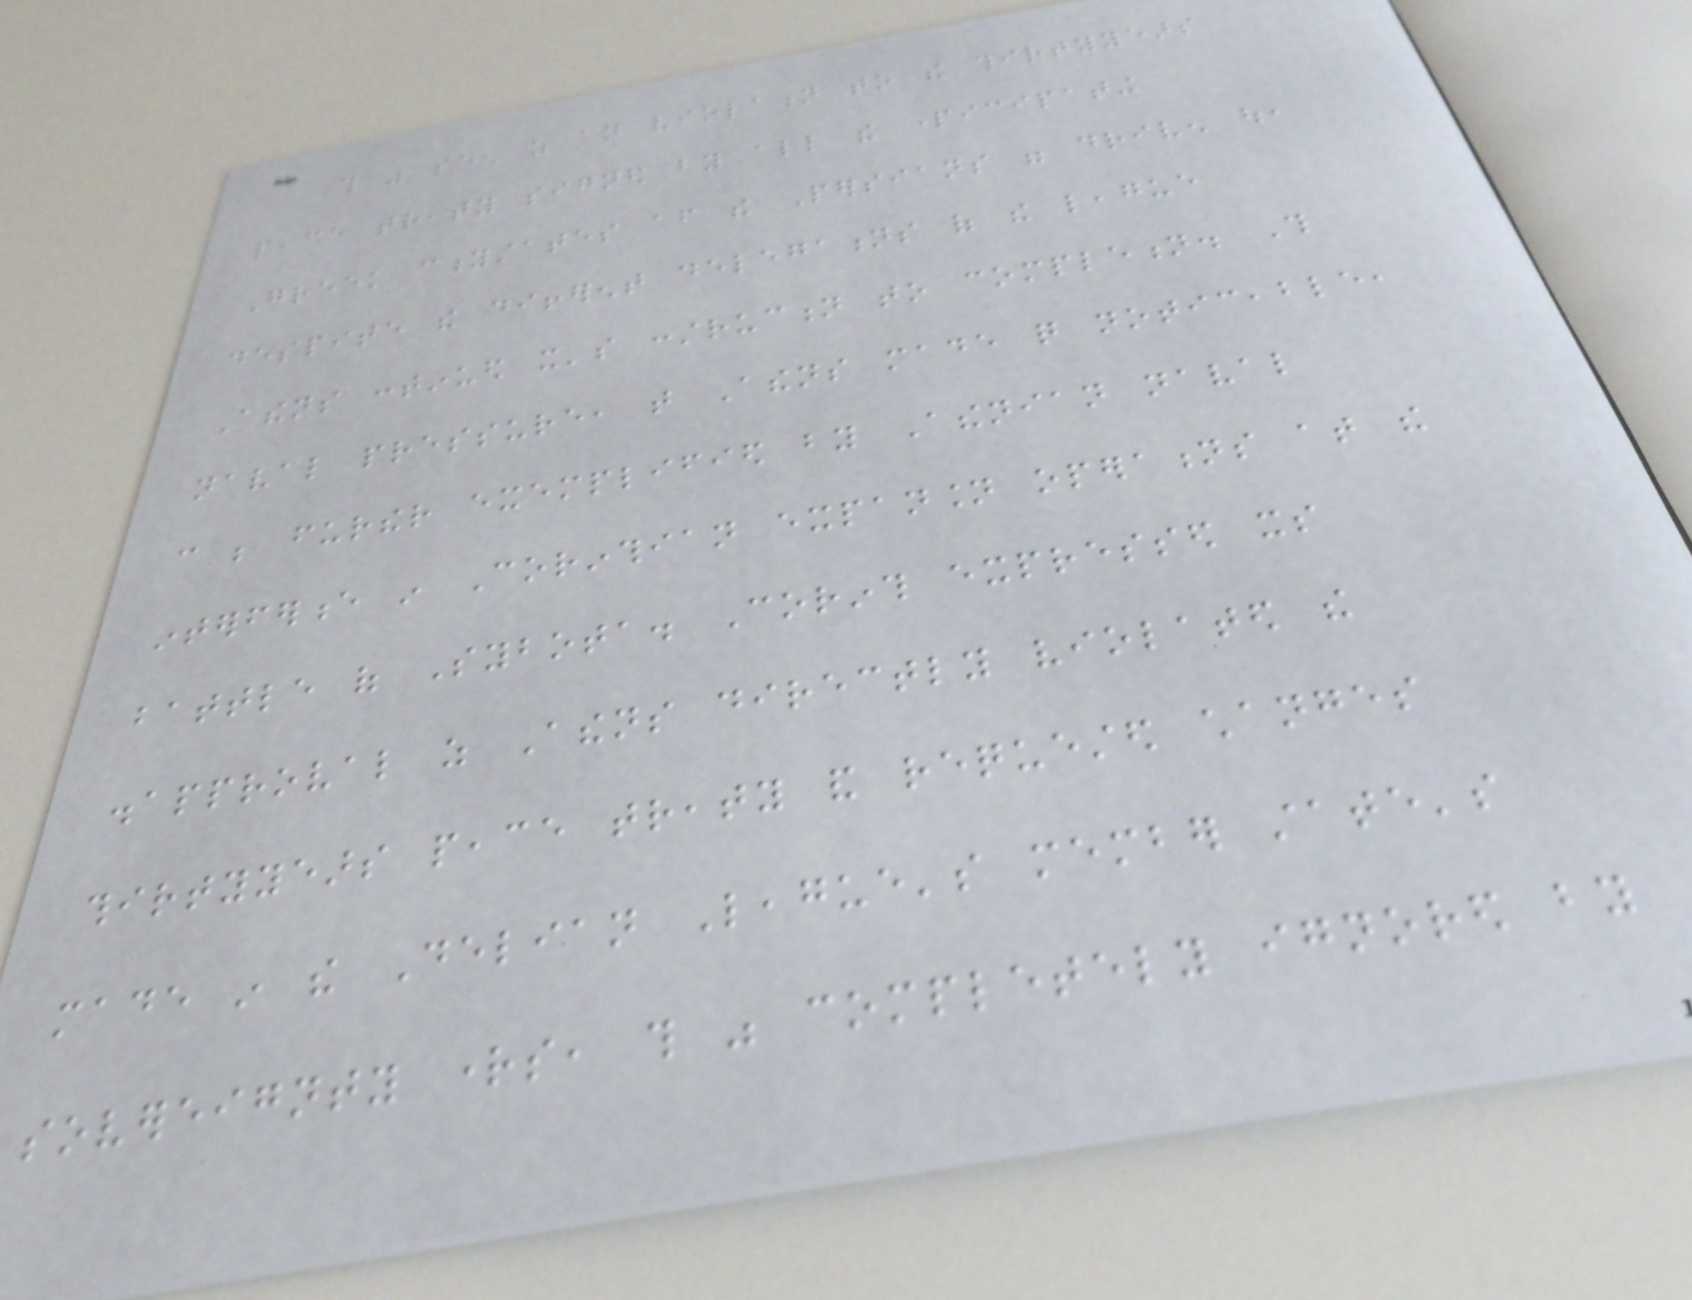This was seen as an violation to the thirtyyears
peace treaty signed by all the participating
Greek citystates after the Persians were driven out,
despite the different delegations of the league
Athens continued it's construction to completion. This
naval pressure, that Athens made quite noticeable,
can be further exemplified by Athenian naval
interference in Corinthian expansion operations at the
battle of Sybota. Corinth expressed its
disapproval as Athens directly violated the
thirtyyears peace treaty and requested changes
made in the Delian League's member state's
sovereignty rights, this was completely ignored by
